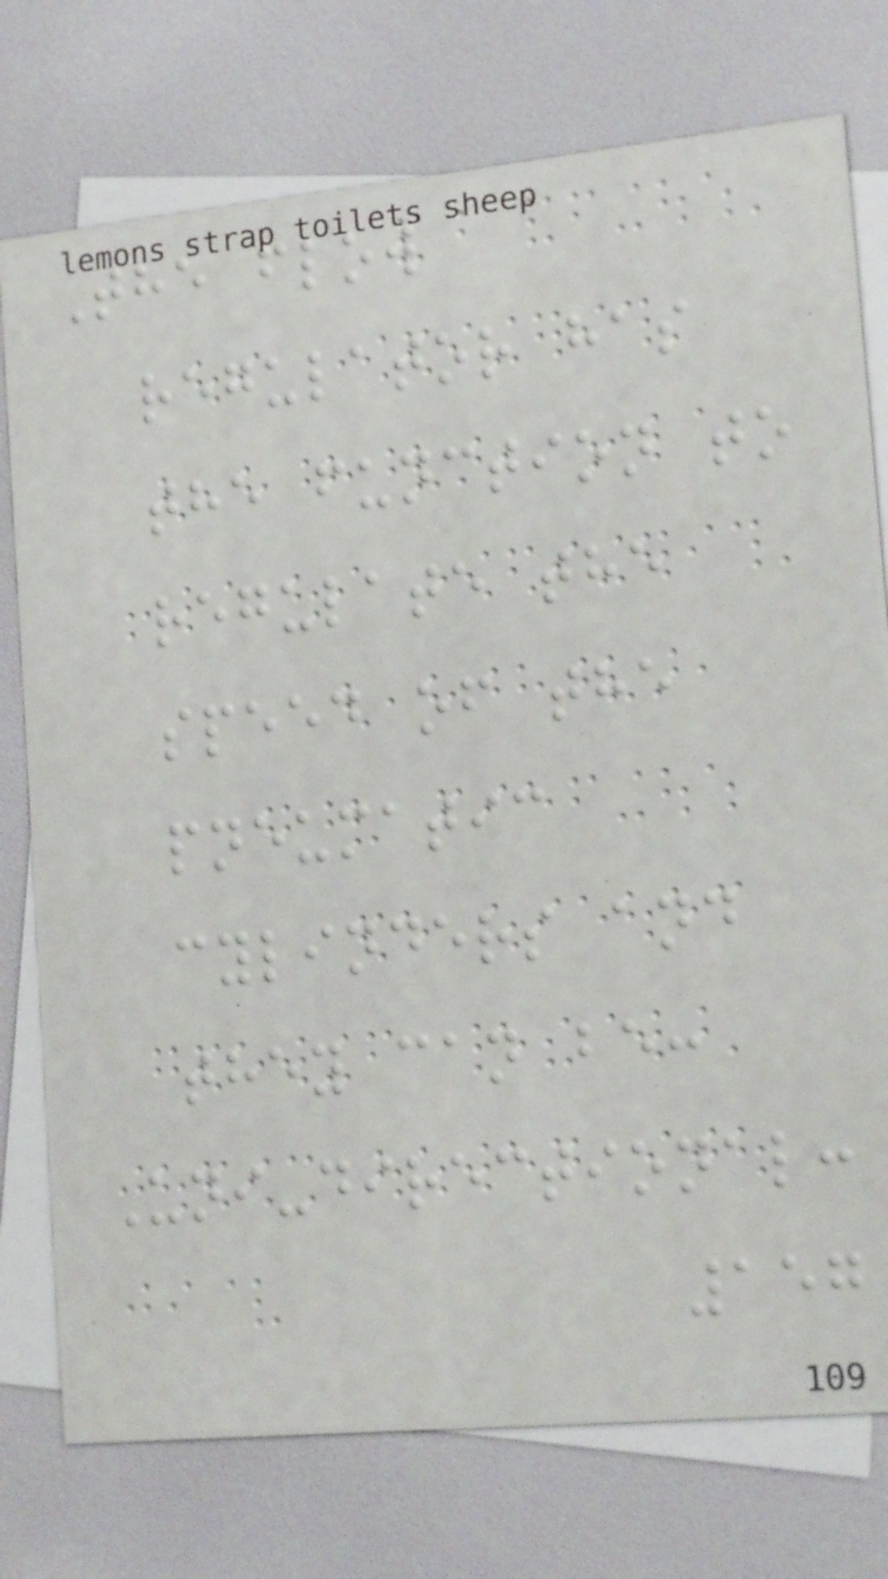The flow
regulator has
the function to
regulate the
speed of the
pneumatic
cylinders and
they can be:
Uni-directional:
157
